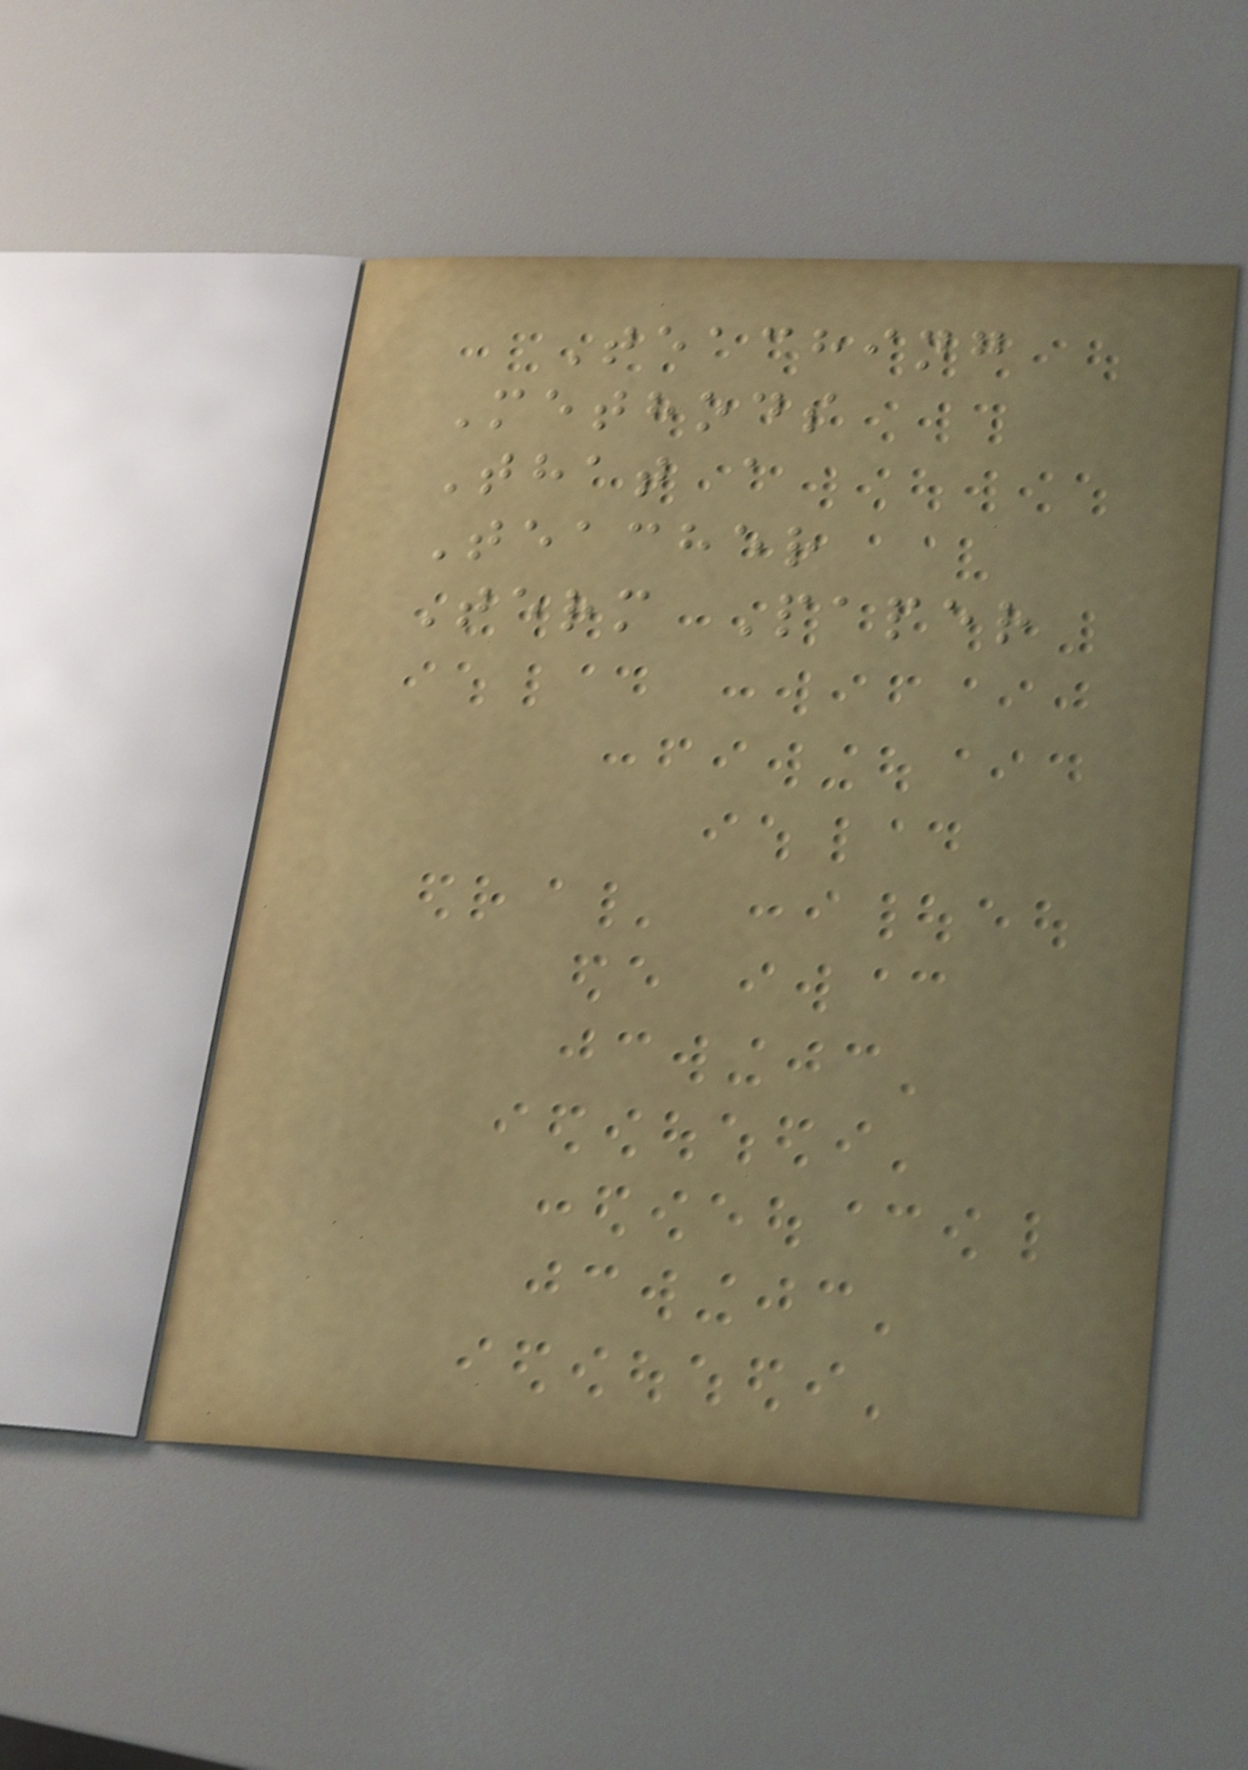Teaching
Methods
That a
Teacher
Term Paper
